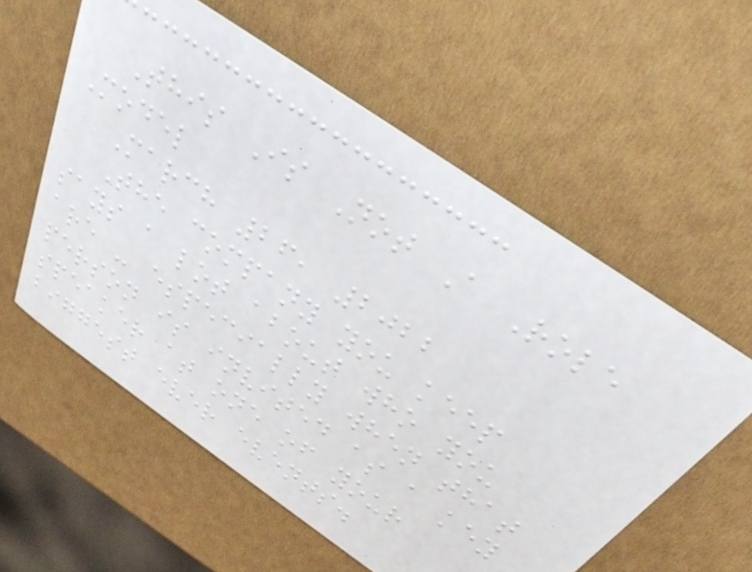This Is Not A Role
Model
March 26, 2022
The company you keep
says a lot about who you
are - especially when that
person is invited as a key
speaker at one of your
biggest ever events.
